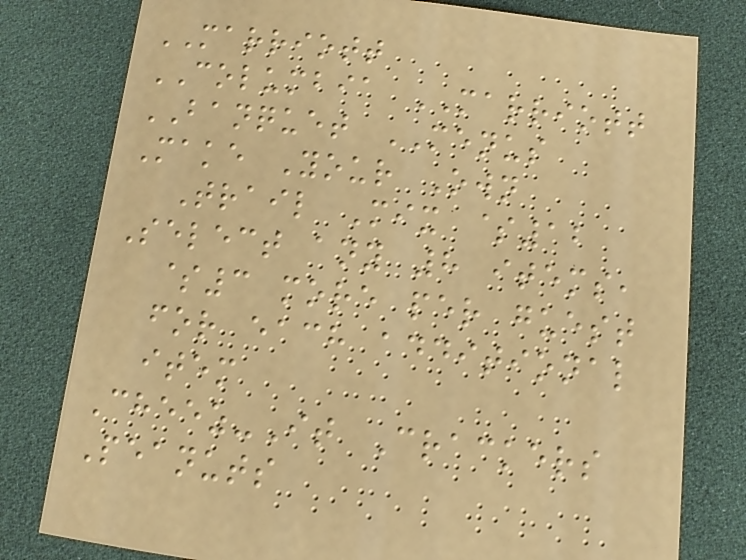MARRIOTT
COLUMBIA MARRIOTT
BANQUET MENUS
Make Your Own
Trail Mix $12
Select any 8 items,
$3 more per guest
for each additional
item
Cheez-It Crackers
Peanuts
